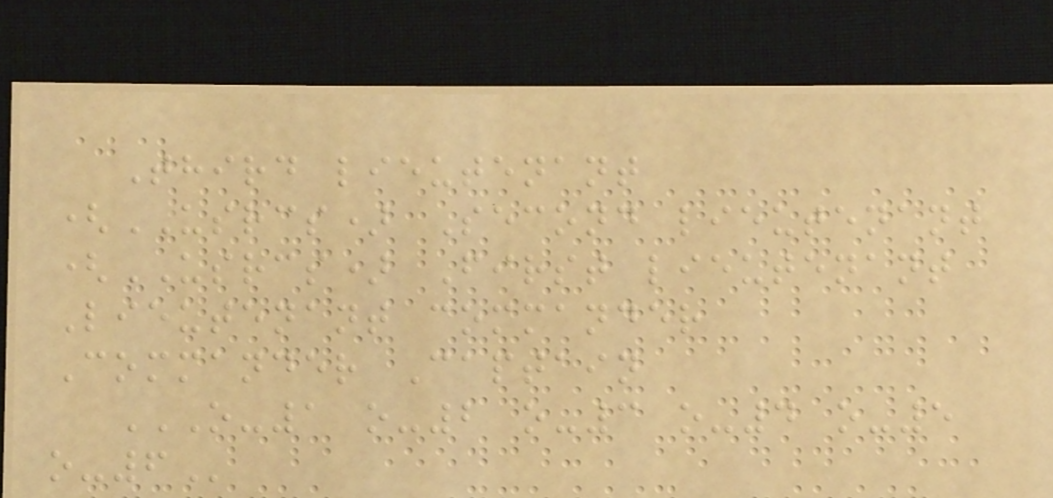Third lieutenant
(USRCS) Second lieutenant
(USRCS) First lieutenant
Lieutenant commander
Commander Captain
O-1 O-2 O-3 O-4 O-5
O-6
